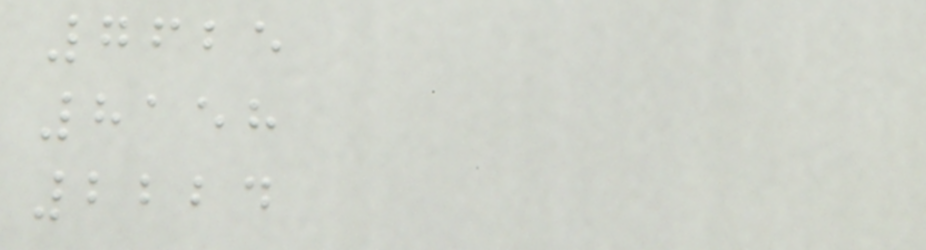7625
8158
2224
